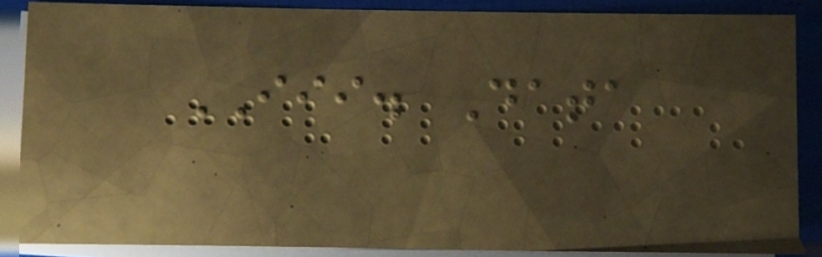III. Data
